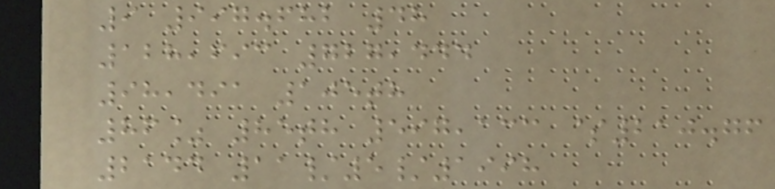9 997.682 48
128,693 727,444
98,491 105th
86% 85th 597,133 $210.76
2144 11/5/1998
